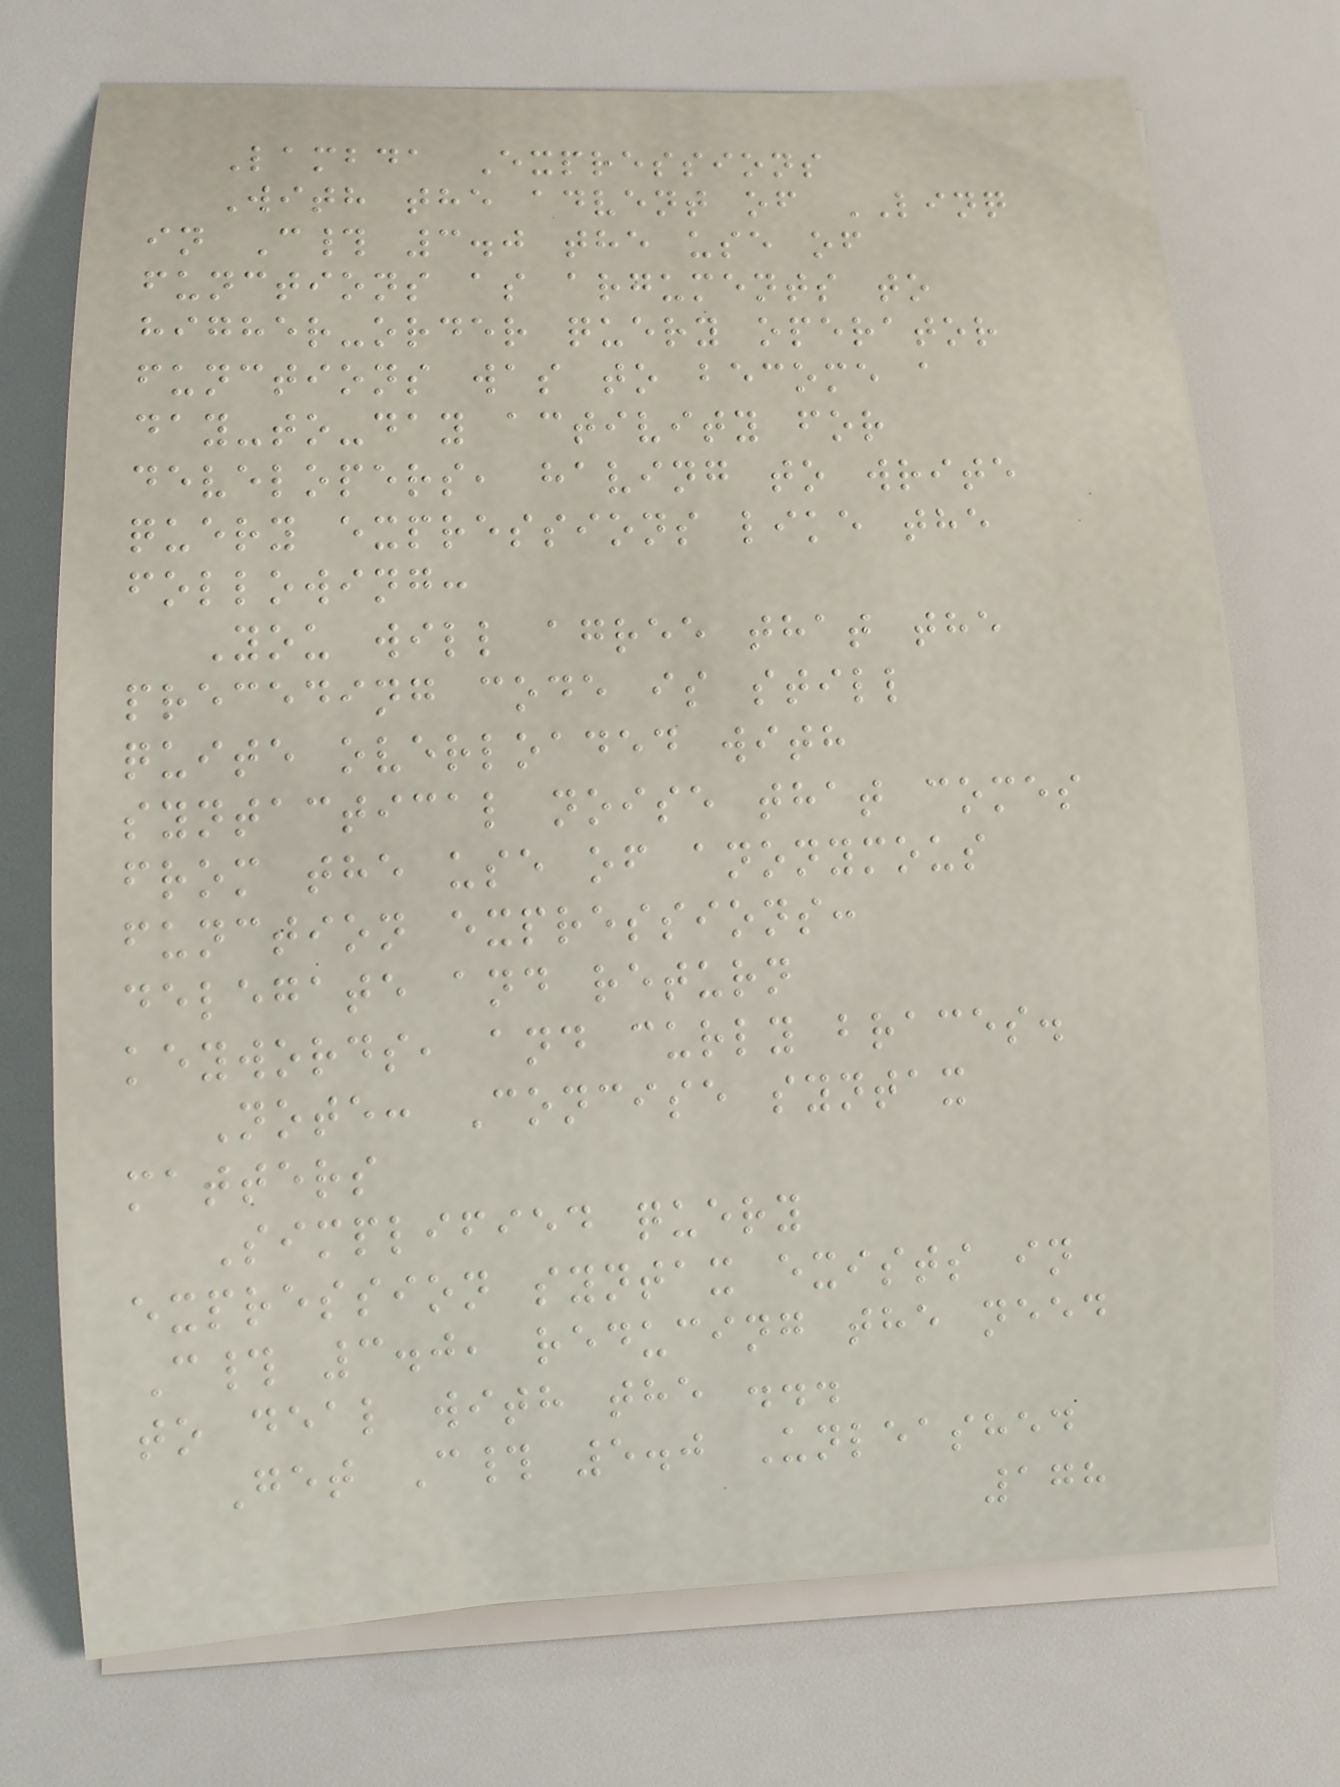Lambda Expressions
With the advent of LINQ
in C# 3.0 the use of
functions as arguments to
higher-order query operator
functions was to become a
day-to-day activity for
developers, having to write
query expressions like the
following:
You will agree that the
preceding code is still
quite overloaded with
syntactical noise that comes
from the use of anonymous
function expressions:
delegate and return
keywords, and curly braces.
Note: Concise syntax
matters
Simplified query
expression syntax exists in
C# 3.0, reducing the need
to deal with the ...
Get C# 5.0 Unleashed
178
